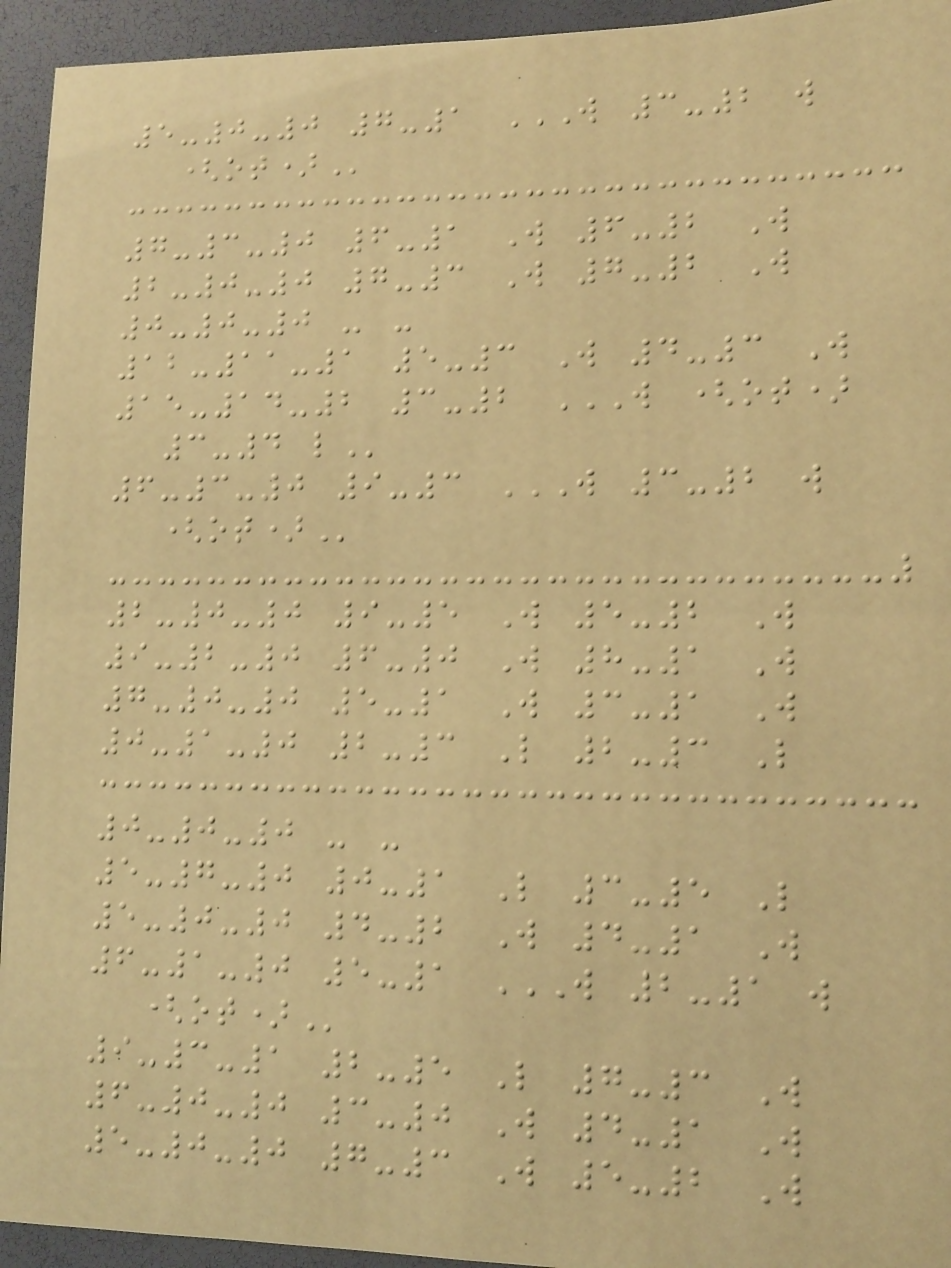5-0-0 7-1 W 3-2 W
(OT)
7-3-0 6-1 W 6-2 W
2-0-0 7-3 W 7-2 W
0-0-0 - -
12-11-1 5-3 W 4-3 W
15-14-2 3-2 W (OT)
3-4 L
6-3-0 9-3 W 3-2 W
(OT)
2-0-0 9-5 W 5-2 W
9-2-0 6-0 W 8-1 W
7-0-0 5-1 W 3-1 W
0-1-0 2-3 L 2-3 L
0-0-0 - -
5-7-0 0-1 L 3-5 L
5-0-0 4-2 W 4-1 W
6-1-0 5-1 W 2-1 W
(OT)
9-3-1 2-5 L 7-3 W
6-0-0 3-0 W 4-1 W
5-0-0 7-3 W 5-2 W
